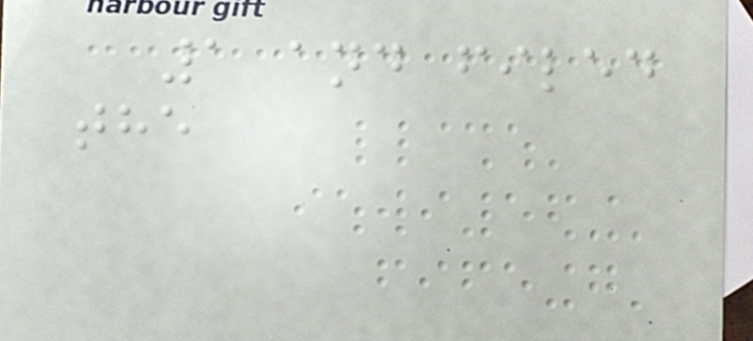1 and filed
the
